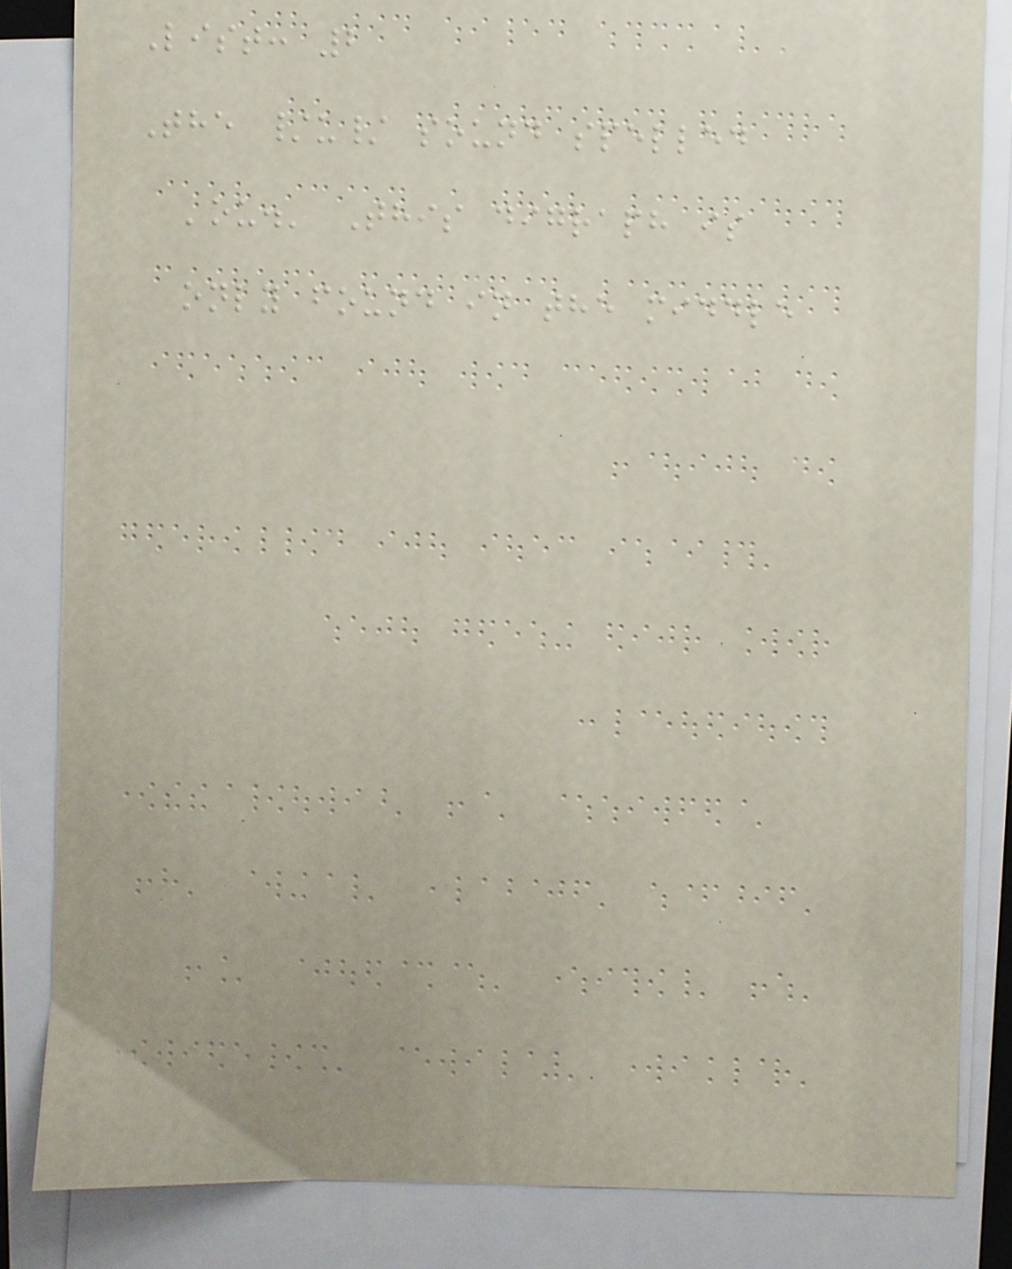List: 2
The /u/ sound spelled
'ou.' This digraph is
only found in the middle
